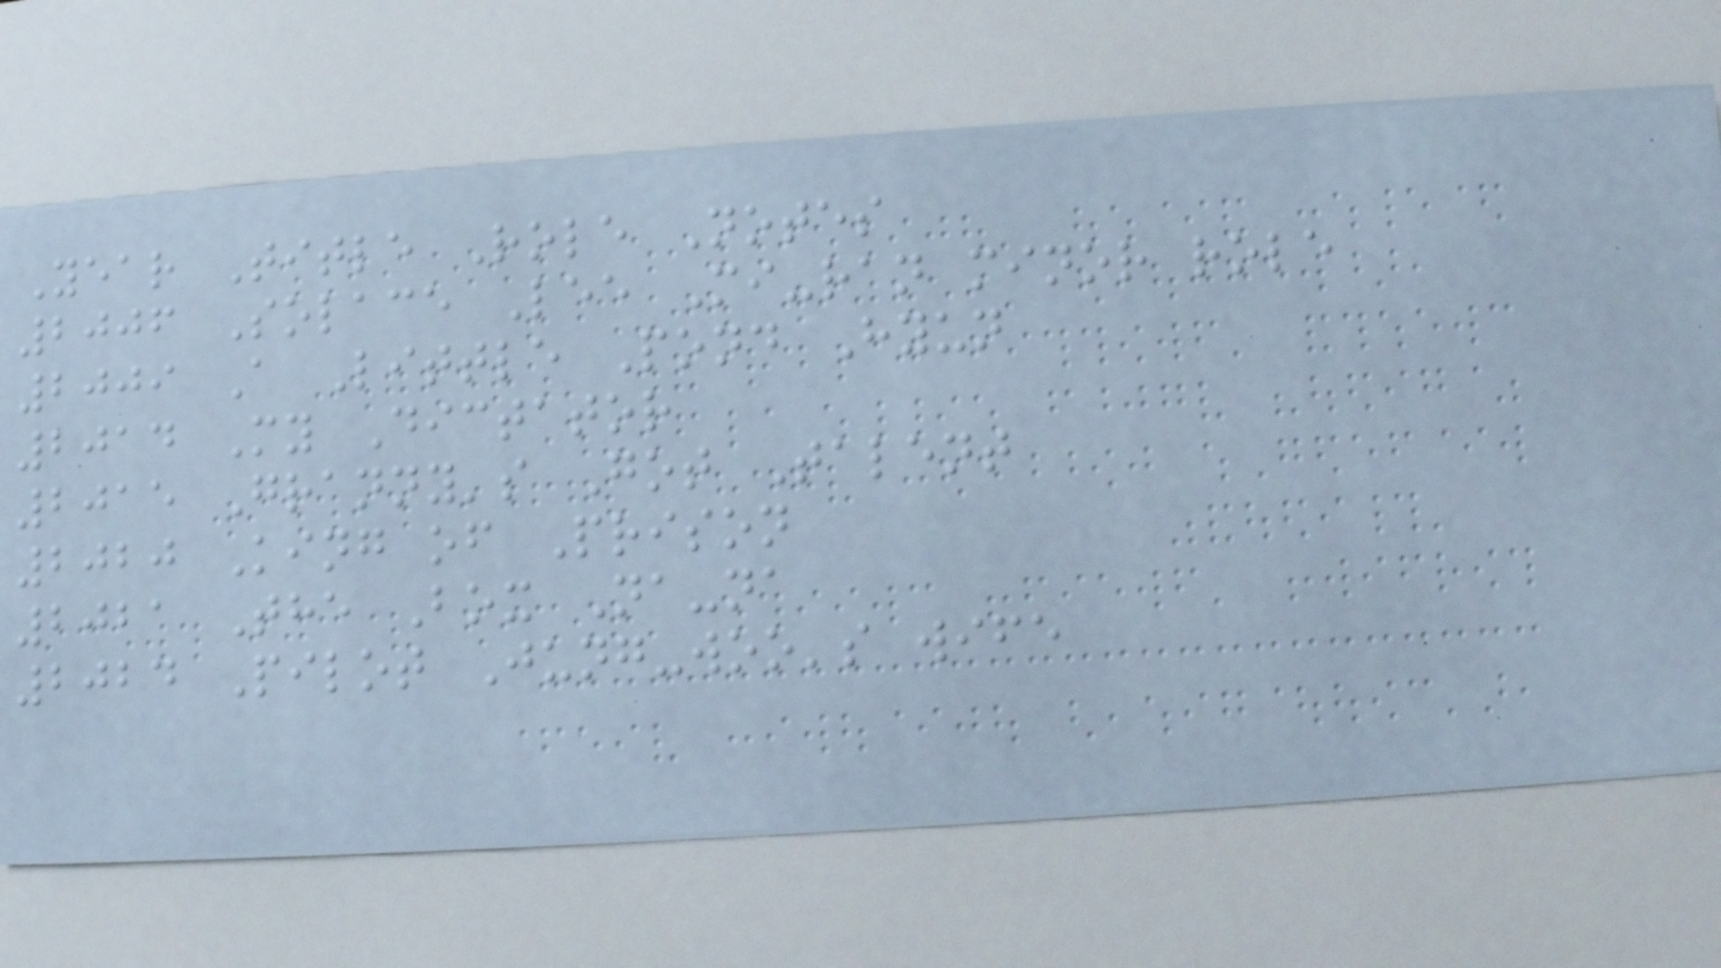Year Title Role Notes
2006 Solace Lee Mi-ran minor role
2009 A Little Pond Hyun
2014 My Dictator
2015 Granny's Got Talent
2020 King of Prison
2021 The Box Na-na
2024 Pilot Jung-woo's wife
